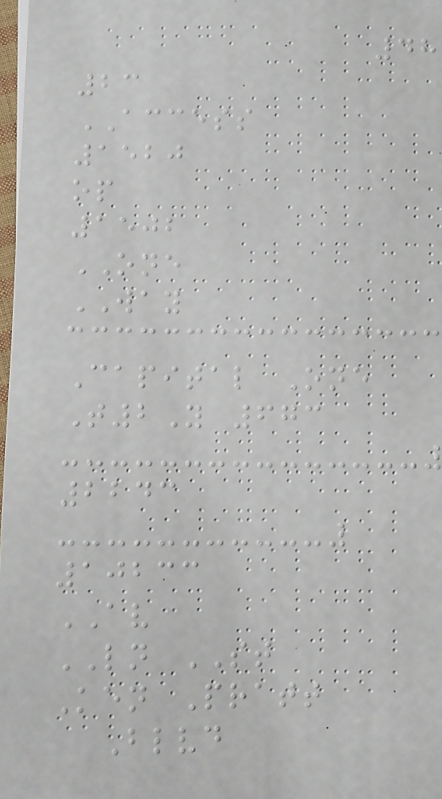48
23
ACCESS
1520
op
1502
ONE
WAY
Capital One
T2Y 673
2243
10233
AV
LN ST
Ken Pratt
Blvd
